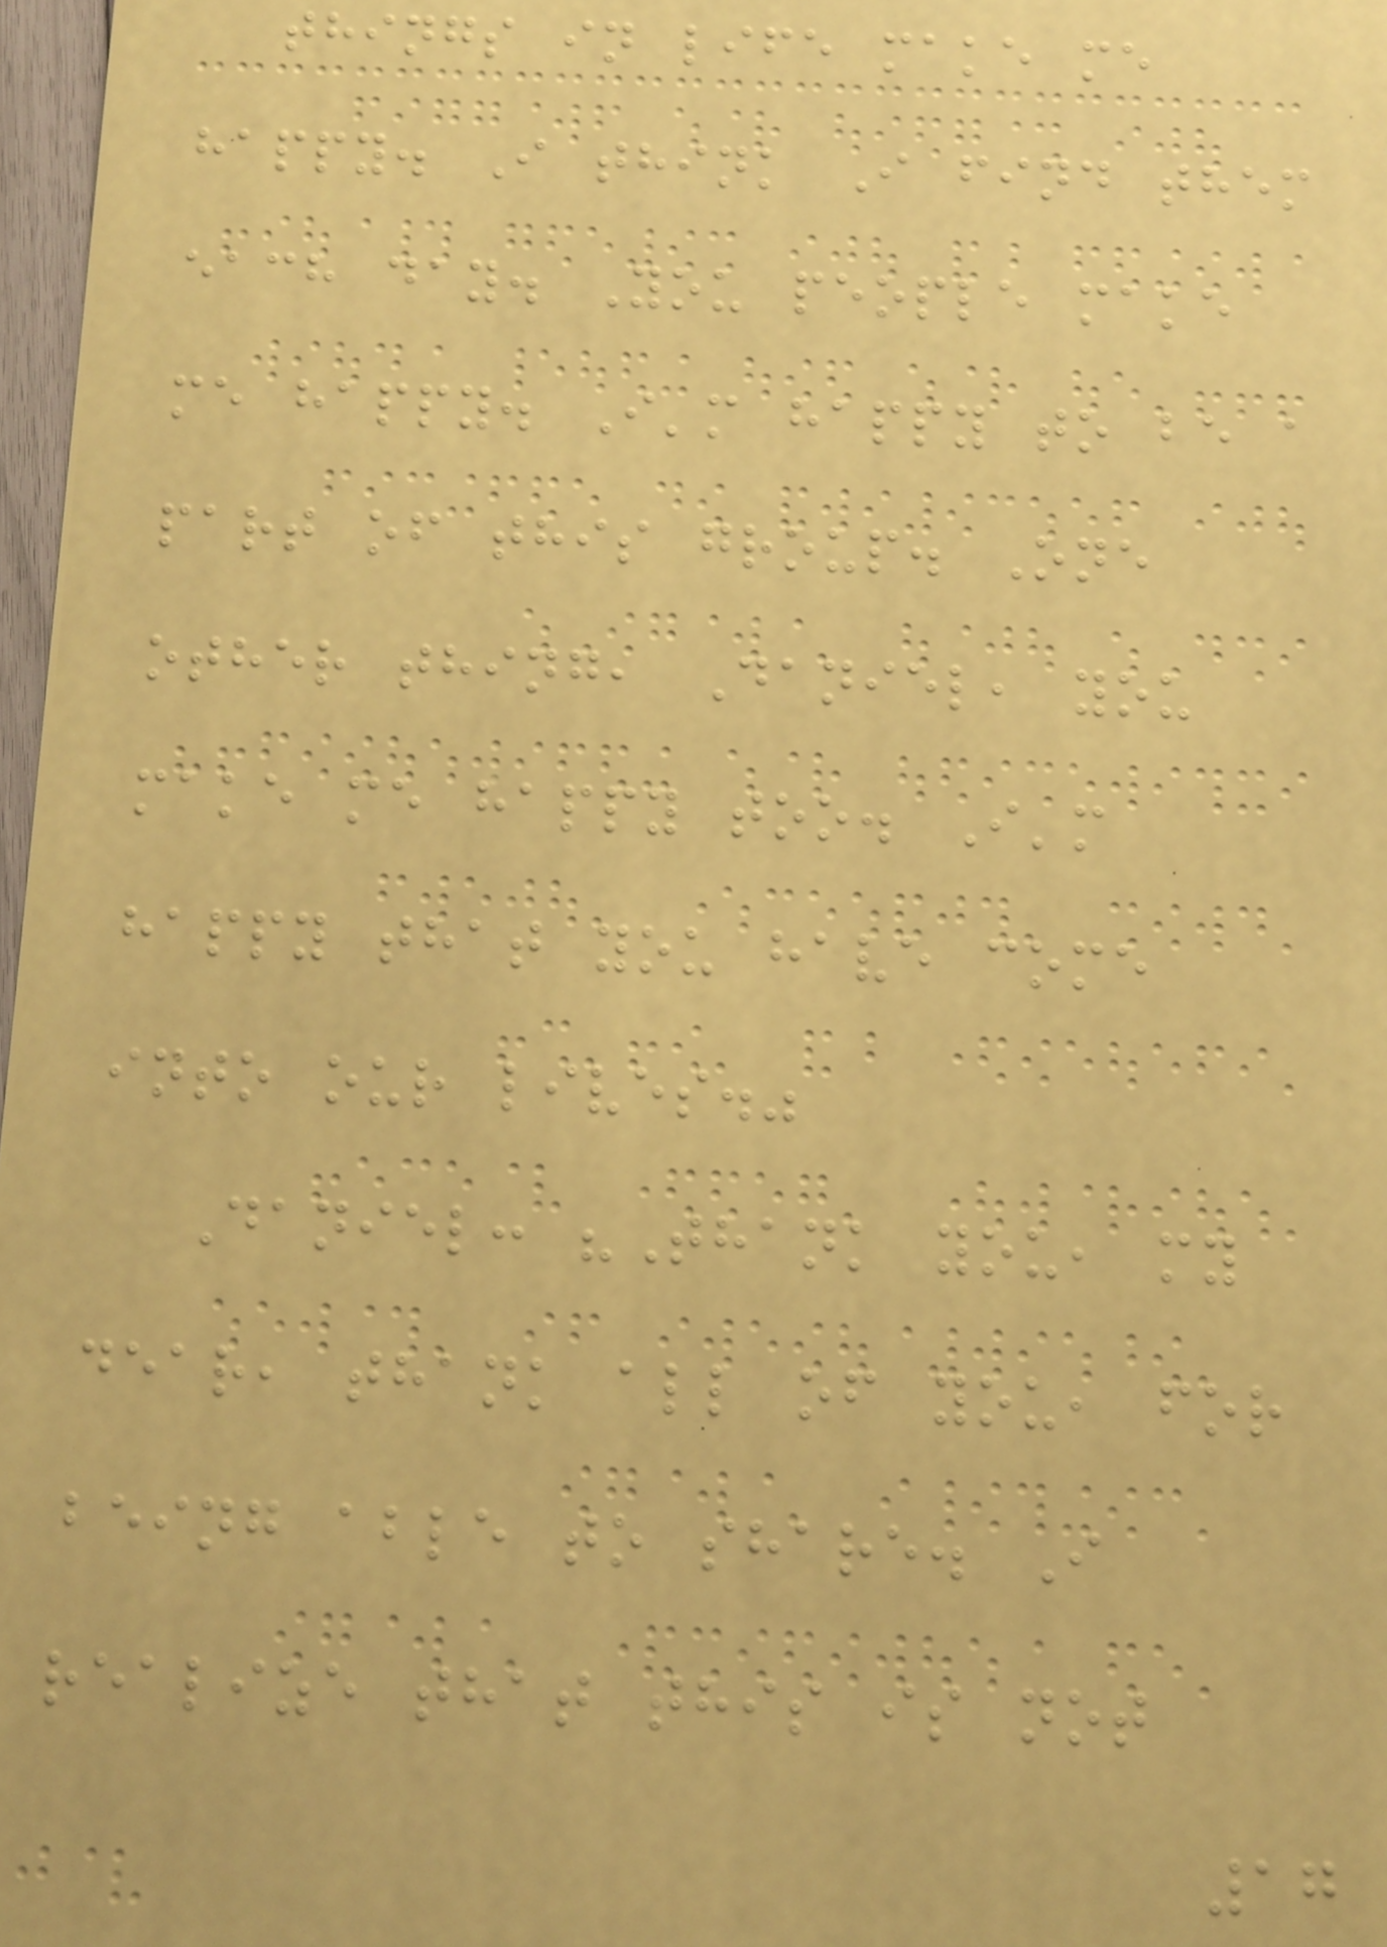things in life make me
happy. I think I find them
each day. You people make
me happy. I'm happy to be a
part of this group. One
other thing, Daniel, you
make me happy too. I'm
happy that you have come
into our lives."
Daniel: "Thank you, my
dear, thank all of you, for
being able to share. I
realize that this is not
17
